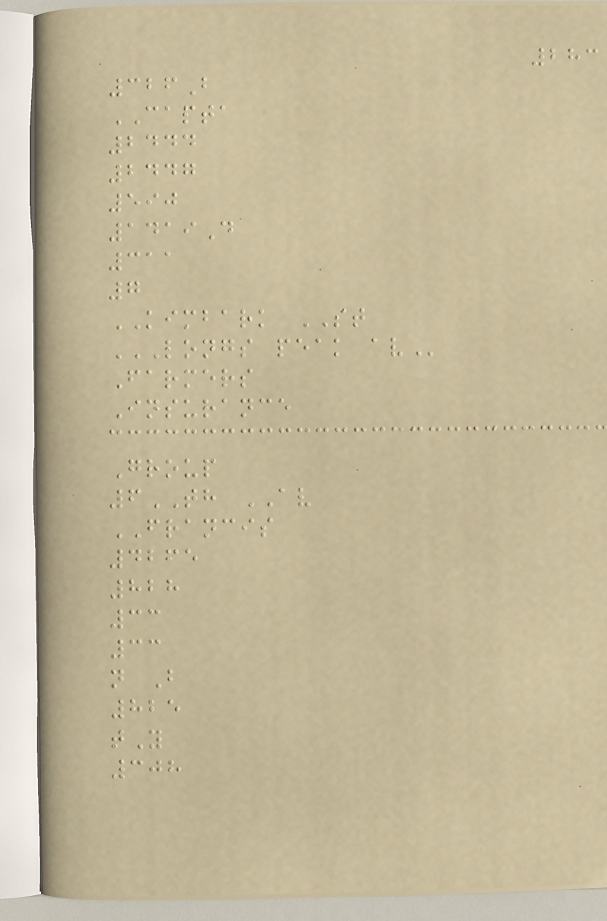283
326B
CAPTA
2444
2447
590
1419D
311
7
KIMBARK ST
LONGS PEAK AV
Farmers
Insurance
Group
6TH AV
FRANCIS
4265
828
33
33
n B
825
tY
308
